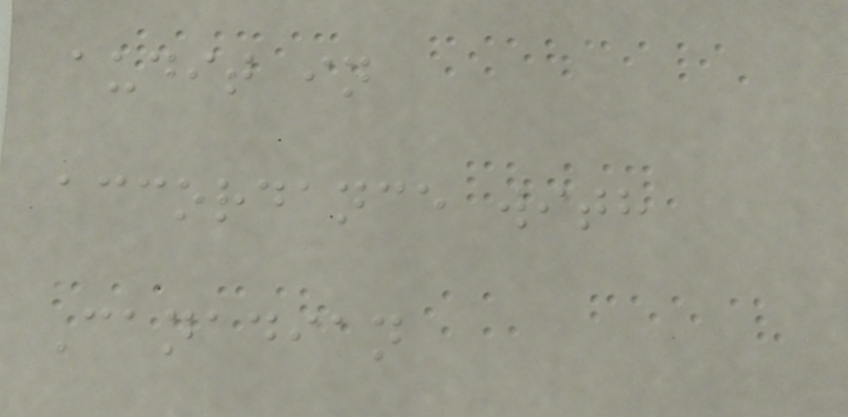audit in
accordance with
Canadian
